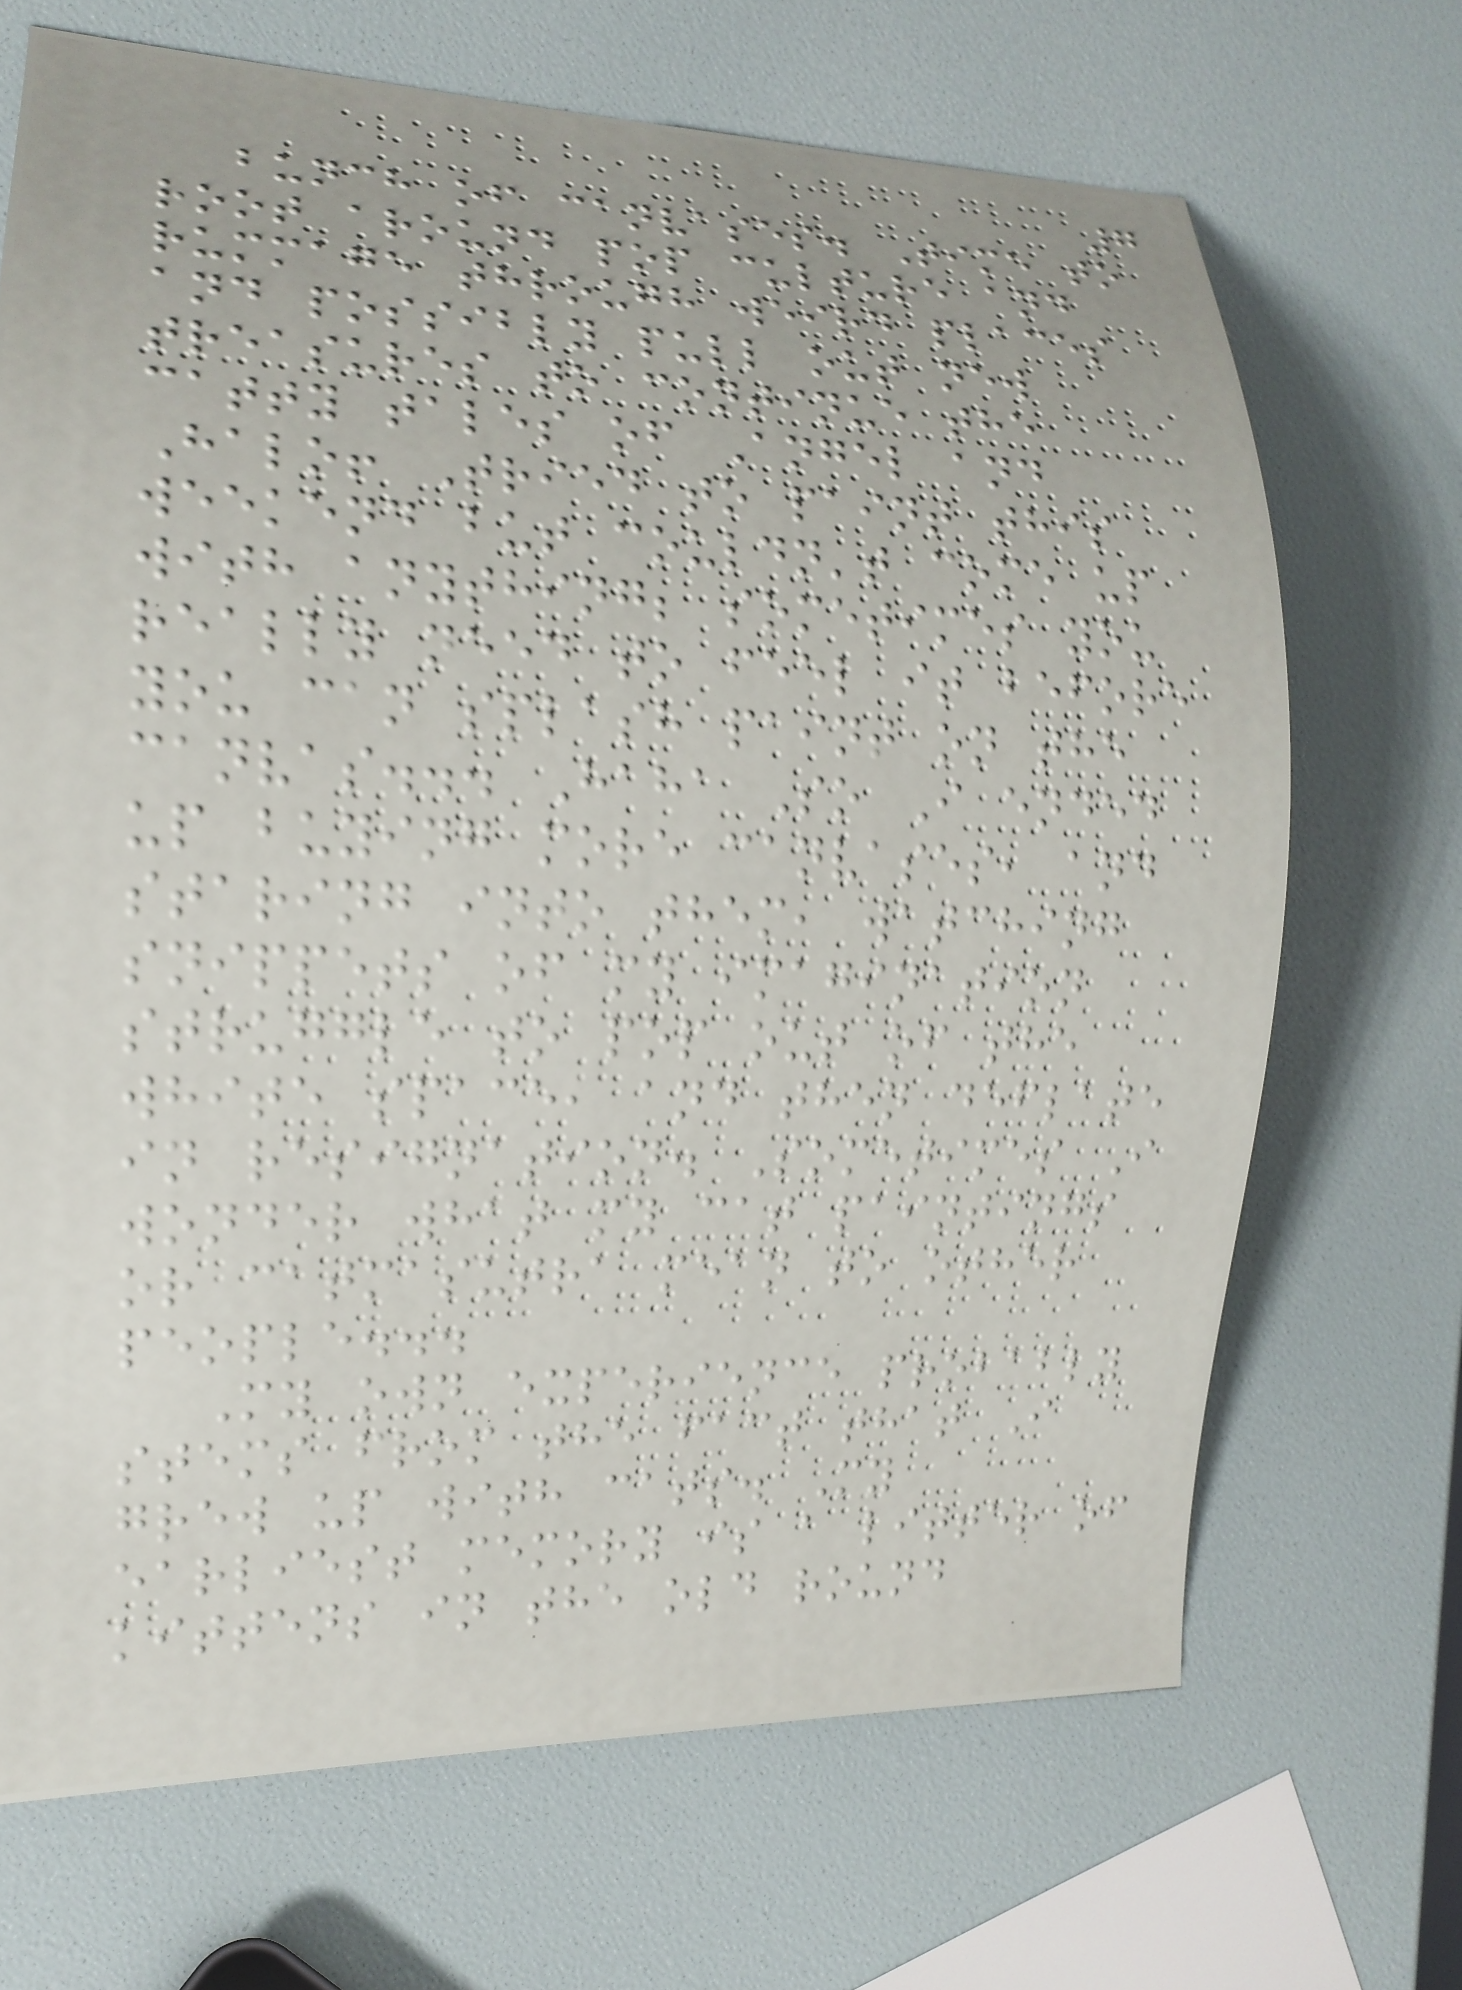7
bunch of canvases. Time to
root around pop culture and
rummage through weird places
and possibly pull out new
treasures to continue the
catty tales of Angel and
Halo! Tried to paint this
weekend but couldn't come up
with anything; sometimes you
really need to feel it before
you can splash paint on the
canvas... Haha So I ended
up buying more canvases, and
staring into them, watching
snippets of my imagination
struggle to pop out of the
white space, and then deflate
in resignation. Sometimes I
wonder what my cat paintings
or catmasutra mean to other
people...
My own experience probably
stems from the fact that I
grew up with cats. My
earliest memory is a litter of
kittens in the old round
